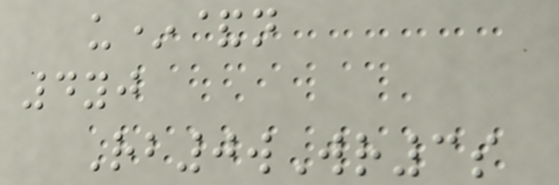u*&n
4yj
Rb0wWr3s
